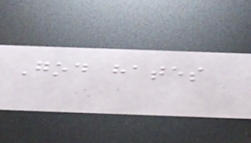God hates
